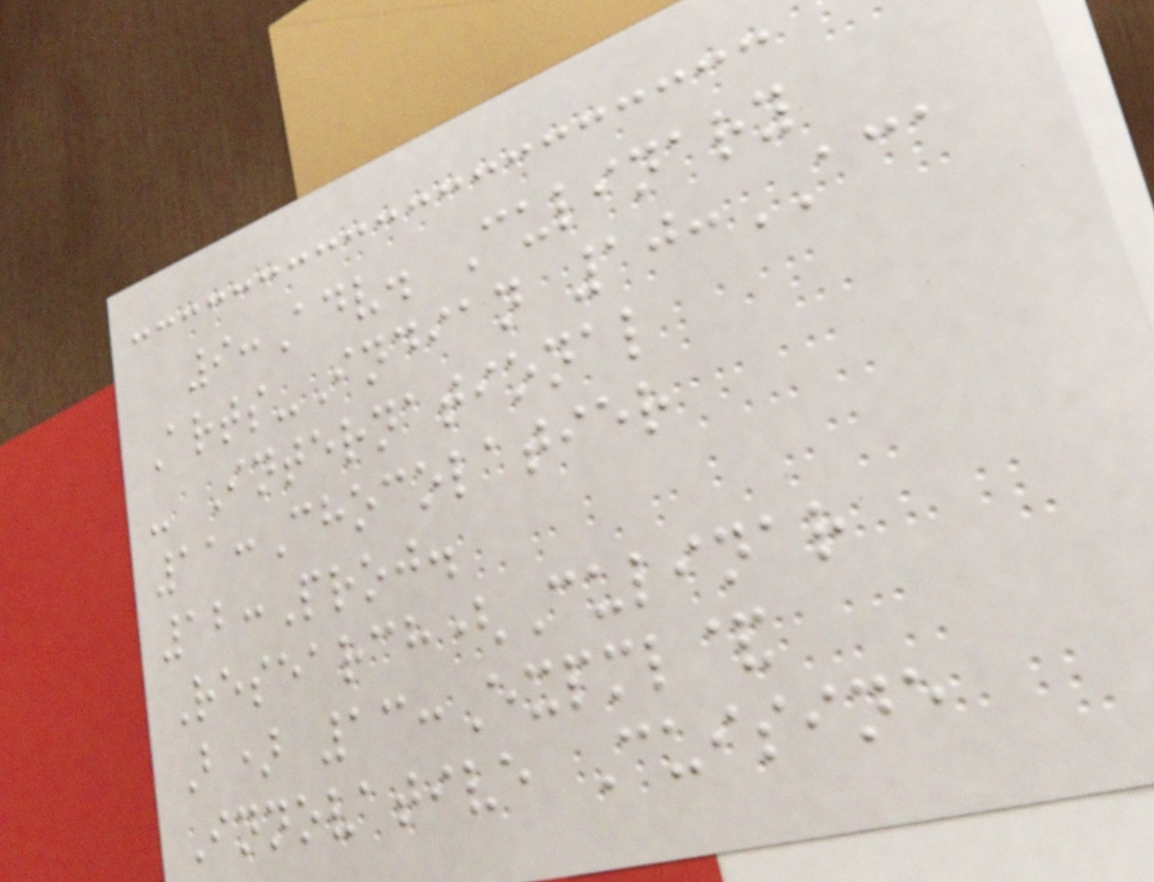9:Adv. Culinary
Arts-Indian 10:ACA
- International
11:Chocolatier
12:Proj.
Research(Culinar
B) 13:Expml&
Innovative Cuisine
